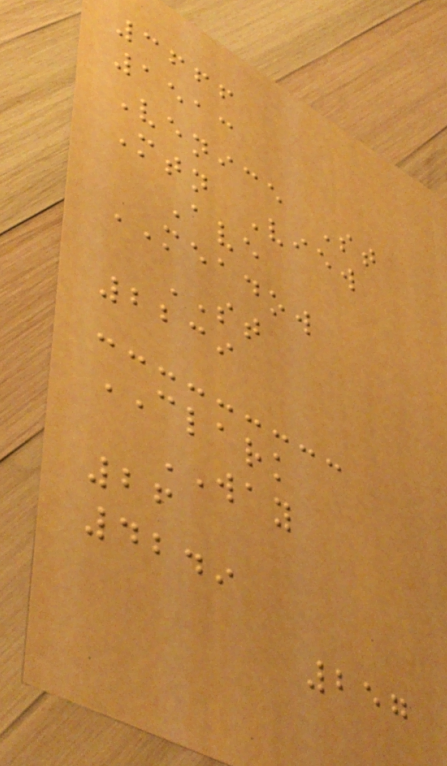3666
1513
Venice St
Mtn View
Ave
MEADOW
ST
2239
CLARK
WAY
26
4249
257
